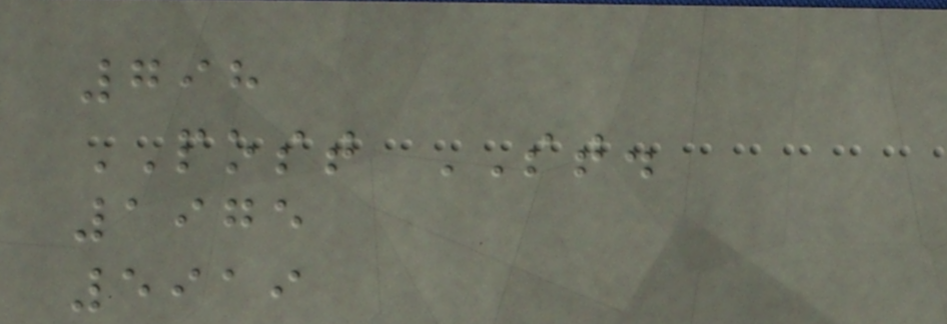798
POST ST.
1975
5919
